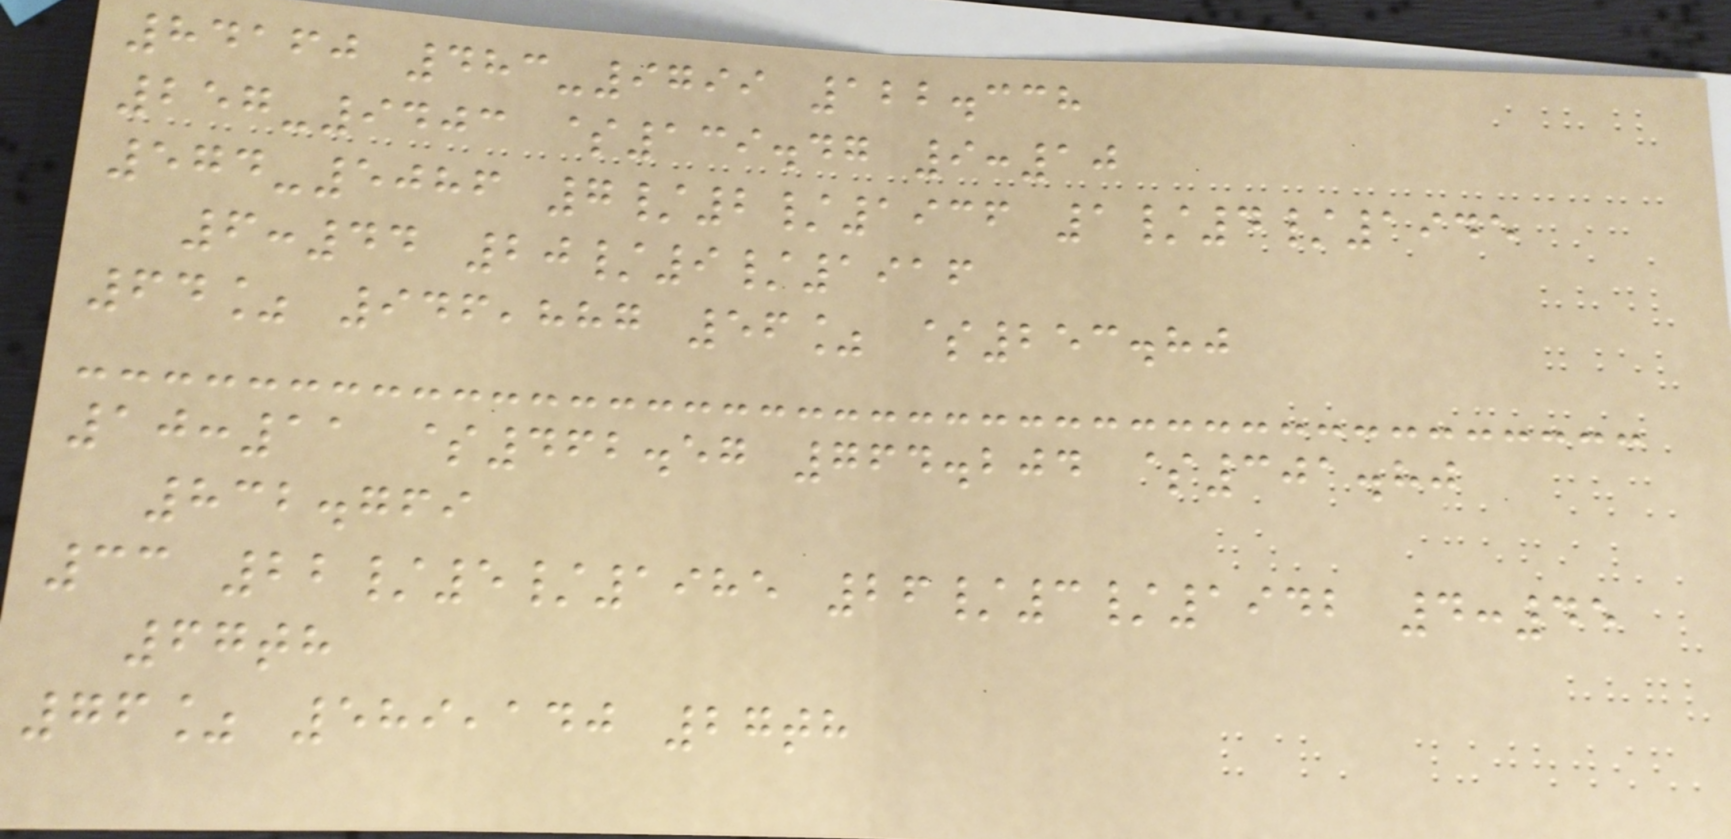84160 483-9799 122.338
257-9403 $139.47 9:10
574-5086 7/2/1936 1/4/1945
6:44 20/9/1916
64% 946,887 56% $253.80
10:11 $462.57 764.204 $301.80
832.769
33 22/5/1985 26/3/1942 4:45
67th
76% 589,140 27th
